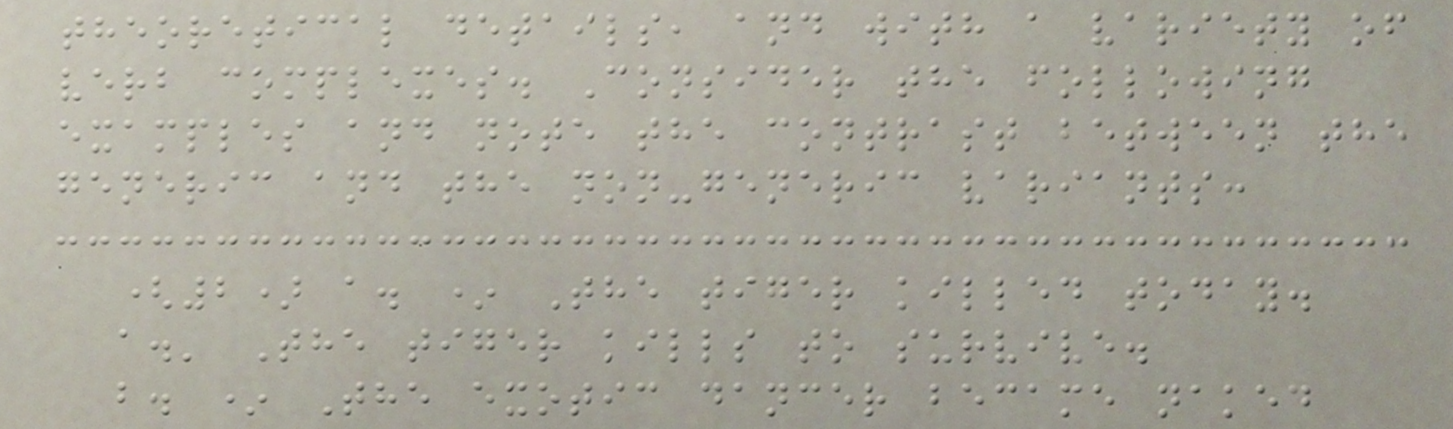theoretical details, and with a variety of
verb complexes. Consider the following
examples and note the contrast between the
generic and the non-generic variants:
(2) a. * The tiger killed today.
a.' The tiger kills to survive.
b. * The exotic dancer became naked
